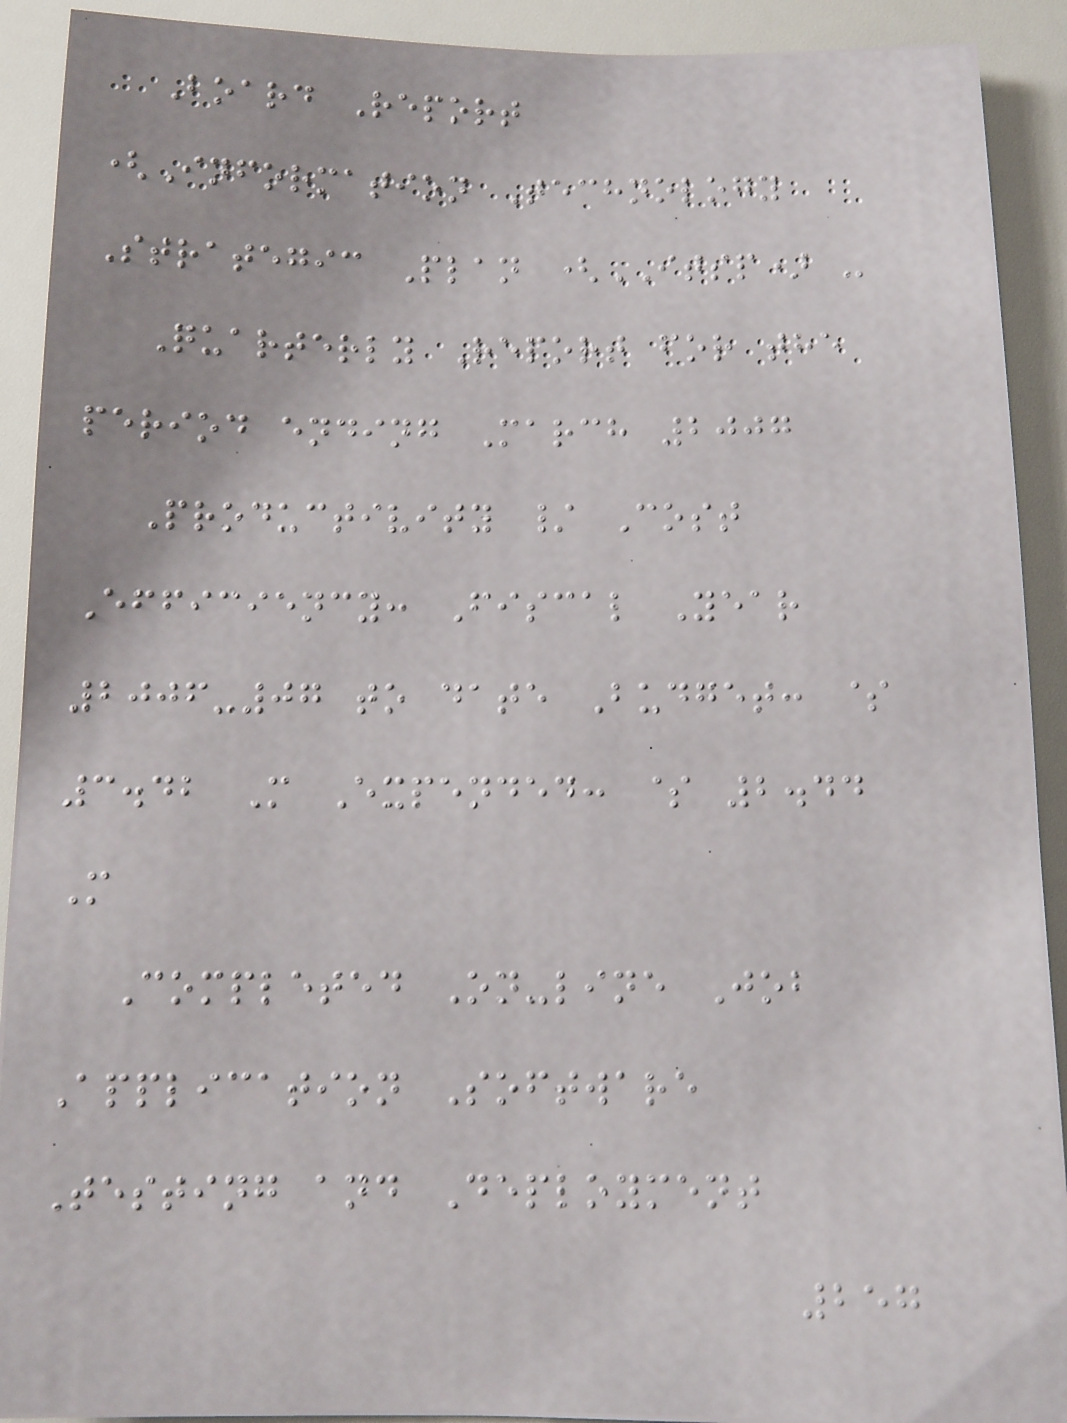Board Report
(Information Technology
Strategic Plan (ITSP) -
Quarterly Report for the
period ending March 2007
Productivity / Cost
Efficiency: Fiscal Year
2006-07 to date Budget: $
3.42 M Expended: $ 2.44
M
Completed On-line Job
Application Software
Testing and Deployment
257
